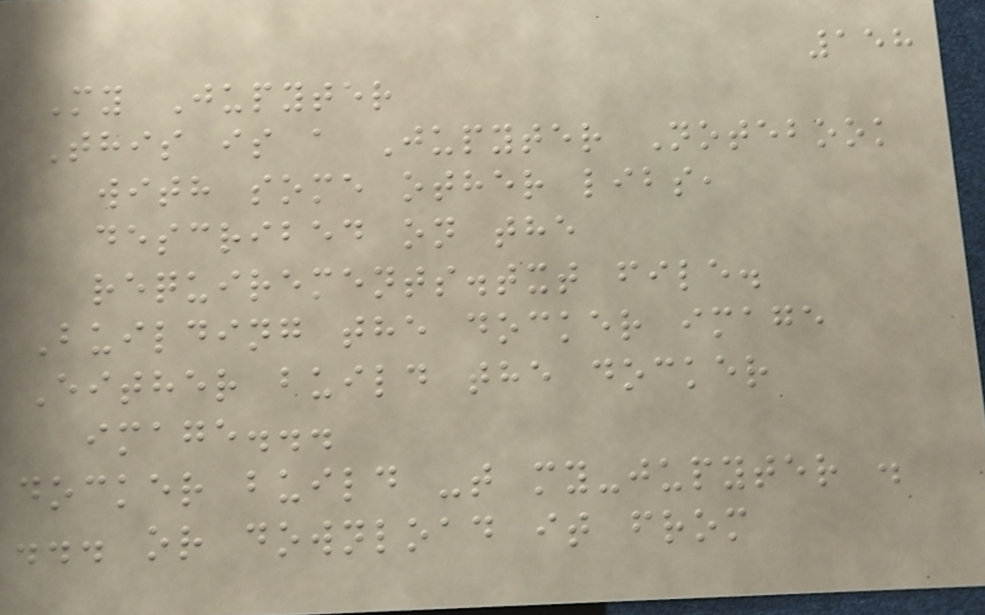158
My Jupyter
This is a Jupyter Notebook
with some other libs,
described on the
requirements.txt file.
Building the docker image
Either build the docker
image...
docker build -t my-jupyter .
... or download it from
